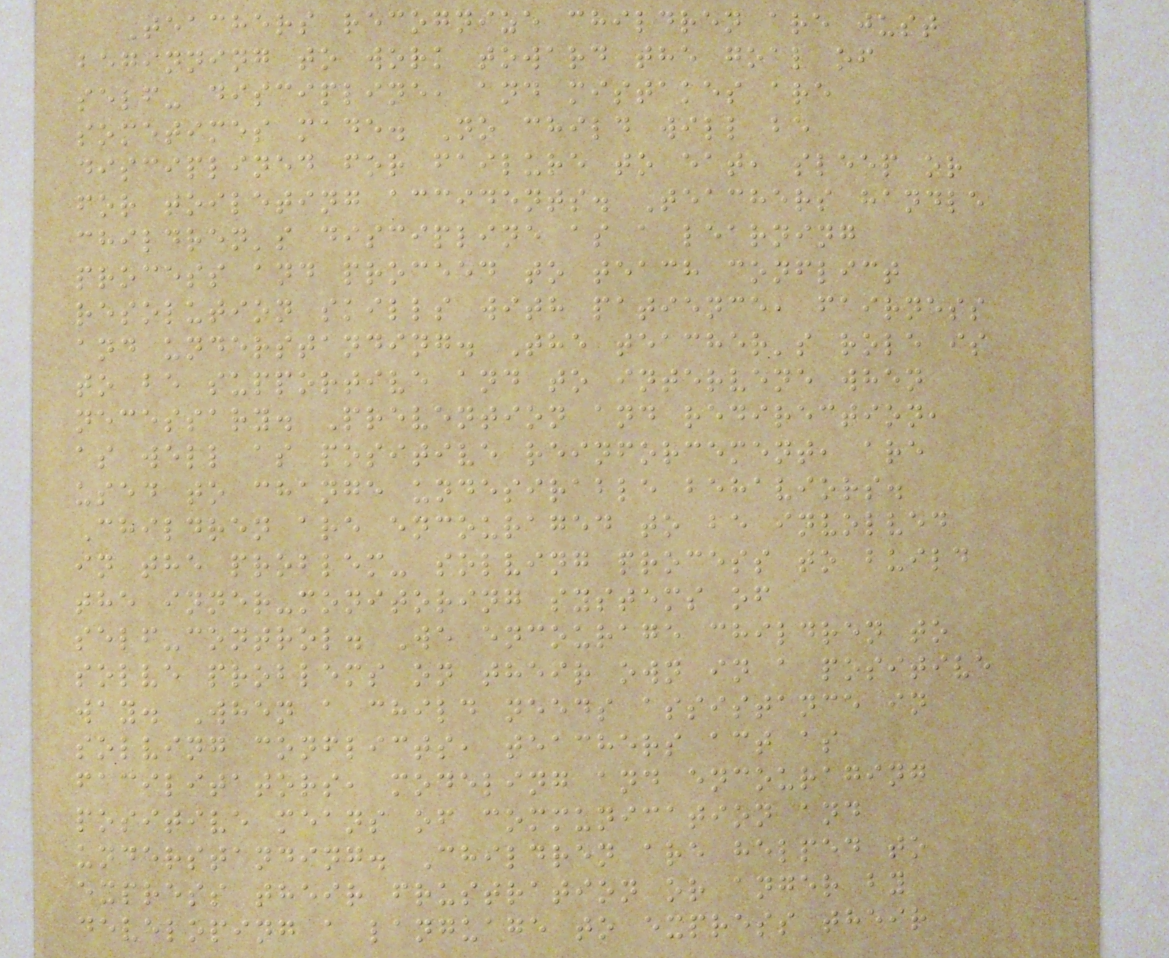Teachers recognize children are just
beginning to work toward the goal of
self- discipline, and mistakes are
sometimes made. No child will be
disciplined for failure to eat, sleep or
for toileting accidents. Teachers handle
children's discipline as a learning
process and proceed to teach conflict
resolution skills with patience, fairness
and understanding. The teacher's role is
to be supportive and to intervene when
necessary. Prevention and redirection,
as well as positive reinforcement, are
used to change undesirable behaviors.
Children are encouraged to be involved
in the problem- solving process to build
the inner-monitoring systems of
self-control. We encourage children to
solve problems on their own in a positive
way. When a child needs assistance in
solving conflicts, teachers act as
facilitators, modeling and encouraging
positive means of communication and
understanding. Children are helped to
express their frustration or anger by
developing a language to express their
